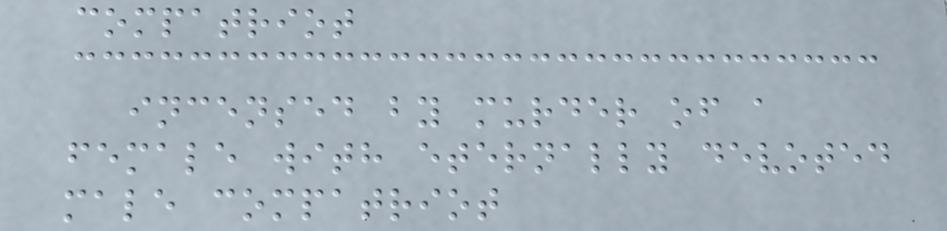compatriot
incensed by murder of a
female with eternally devoted
male compatriot
